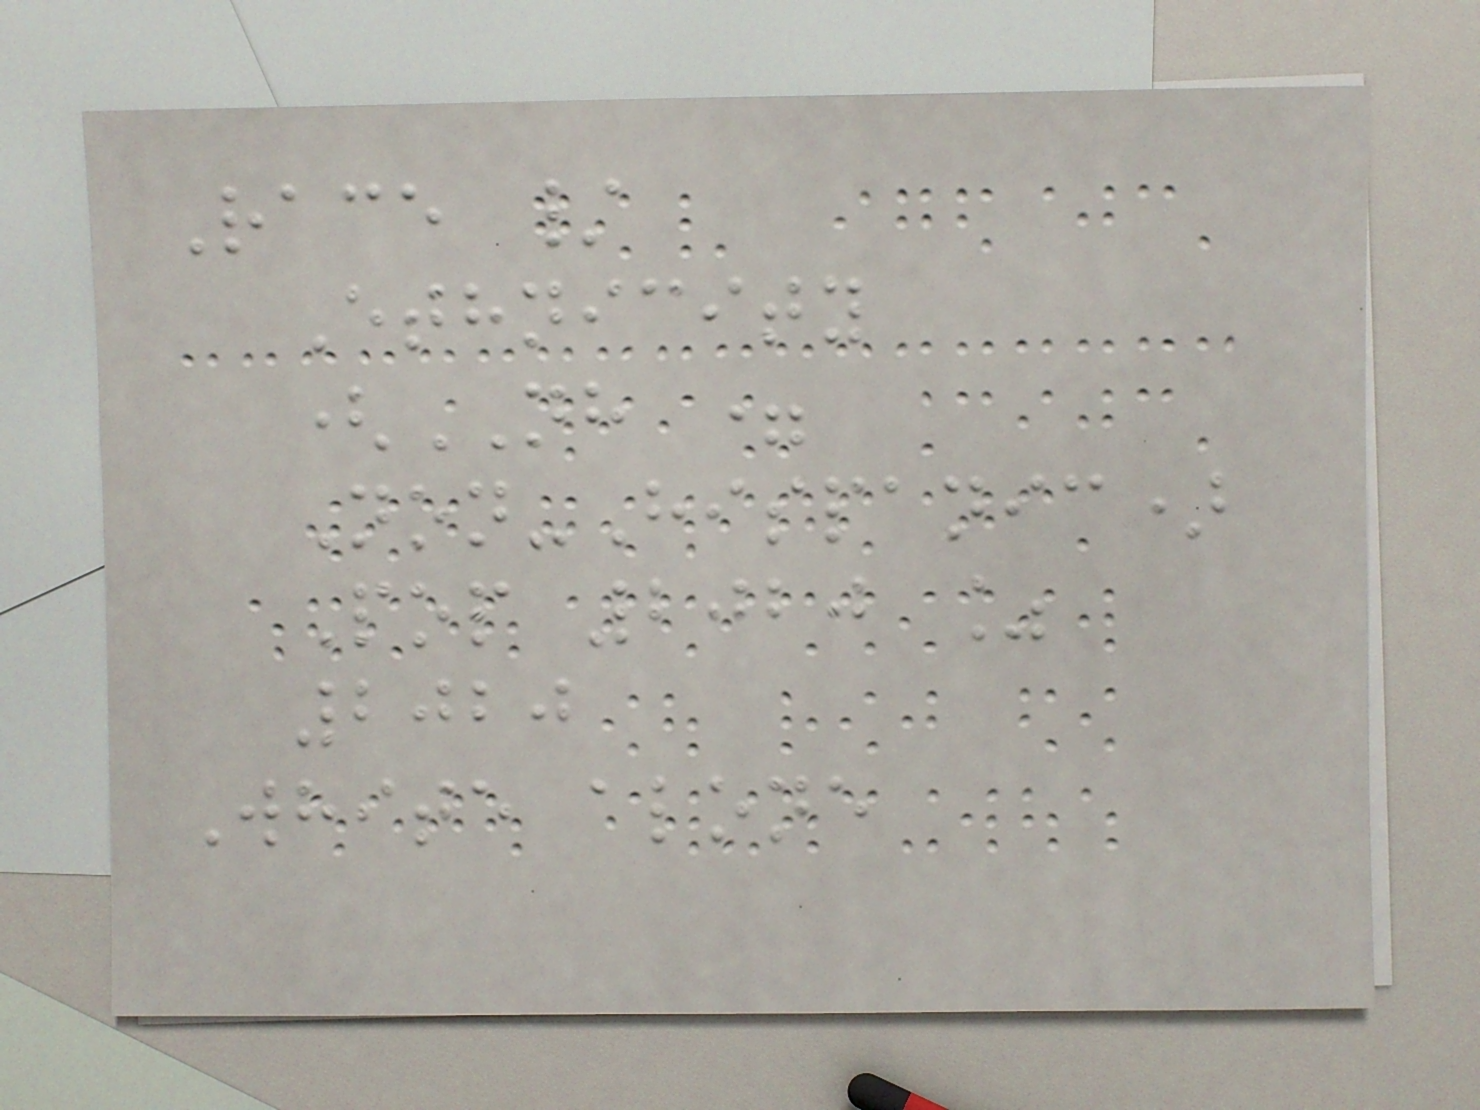Race /
Ethnicity
(NH =
Non-Hispanic)
Pop 2020 %
2020
White alone
